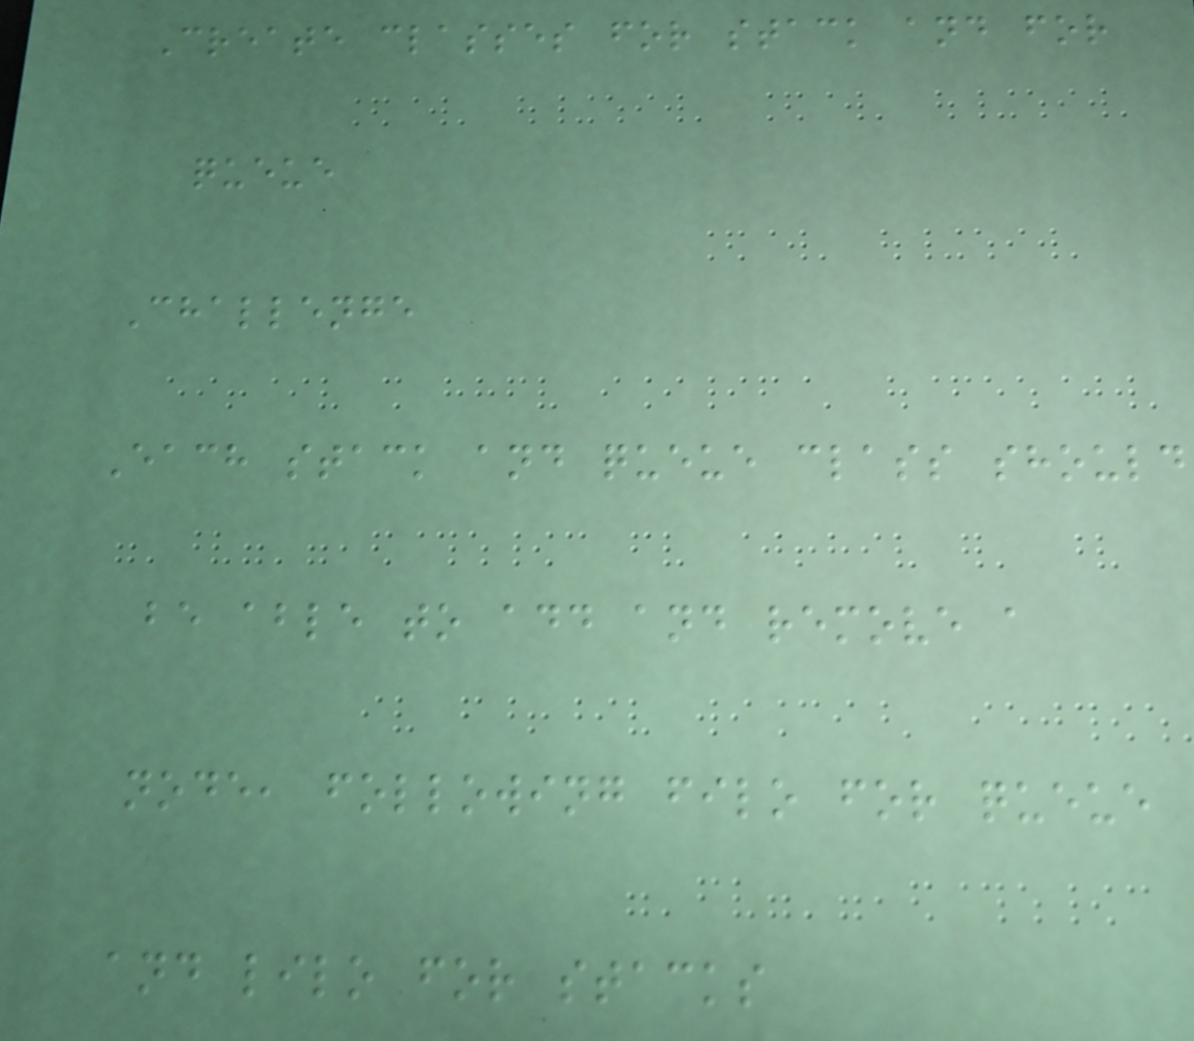Create classes for stack and for
queue
Challenge
Each stack and queue class should
be able to add and remove a
node, following filo for queue
and lilo for stacks
